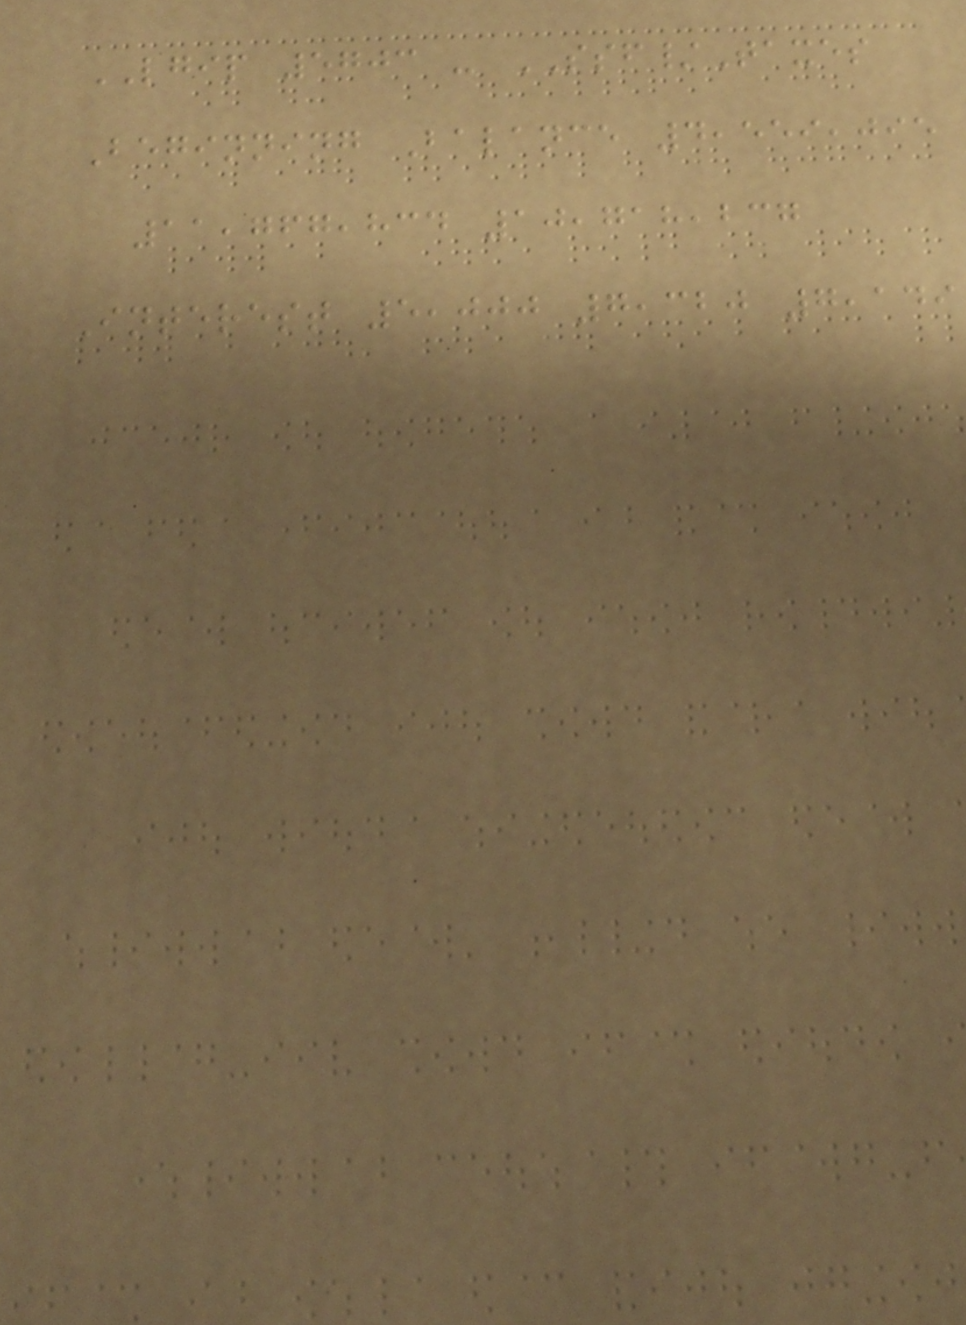LGIP 5703 - SSF/Taxes
Beginning Balance 4,559,095
11,767,834 10,718,237
Interest 5,000 7,320 7,149
